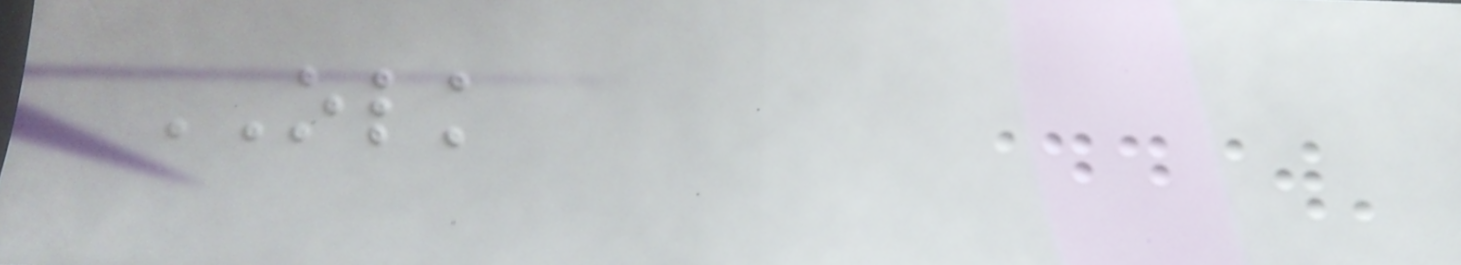OLK
